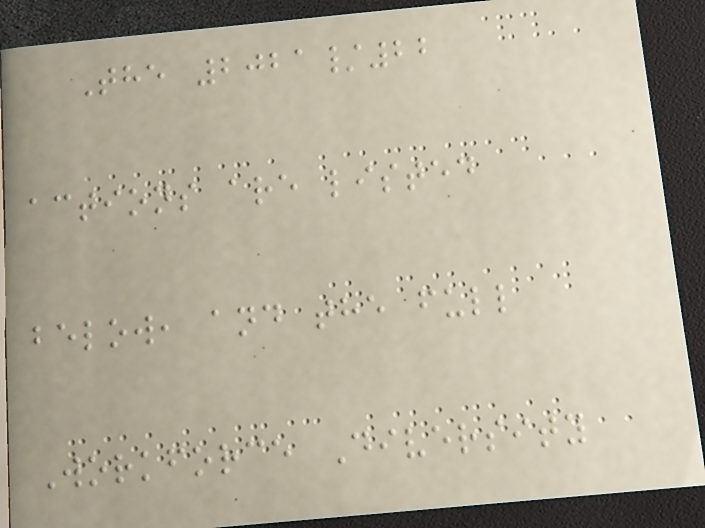The 2021/22
actions are listed
below, and the full
Workforce Diversity
